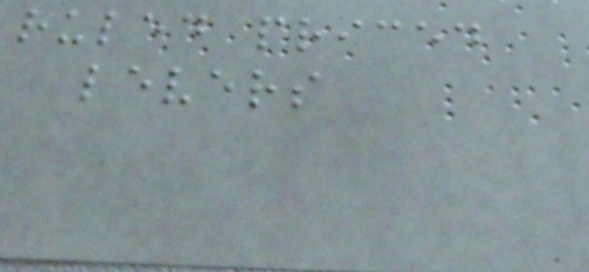ruled priced
levers
